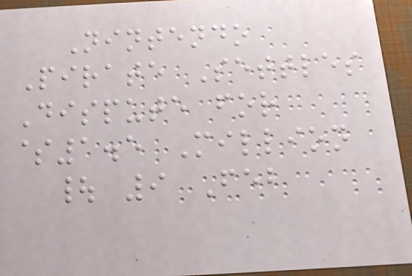Nintendo
Pirate Settles
Dispute for
$1.5 Million
| 9 Feb
